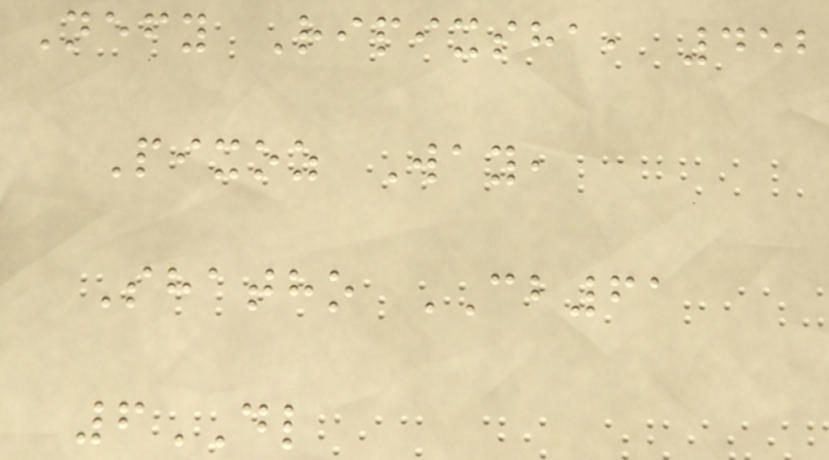Nefy Ripixsha, 452
Pixoz Way,
Shatho CB61
6DL
